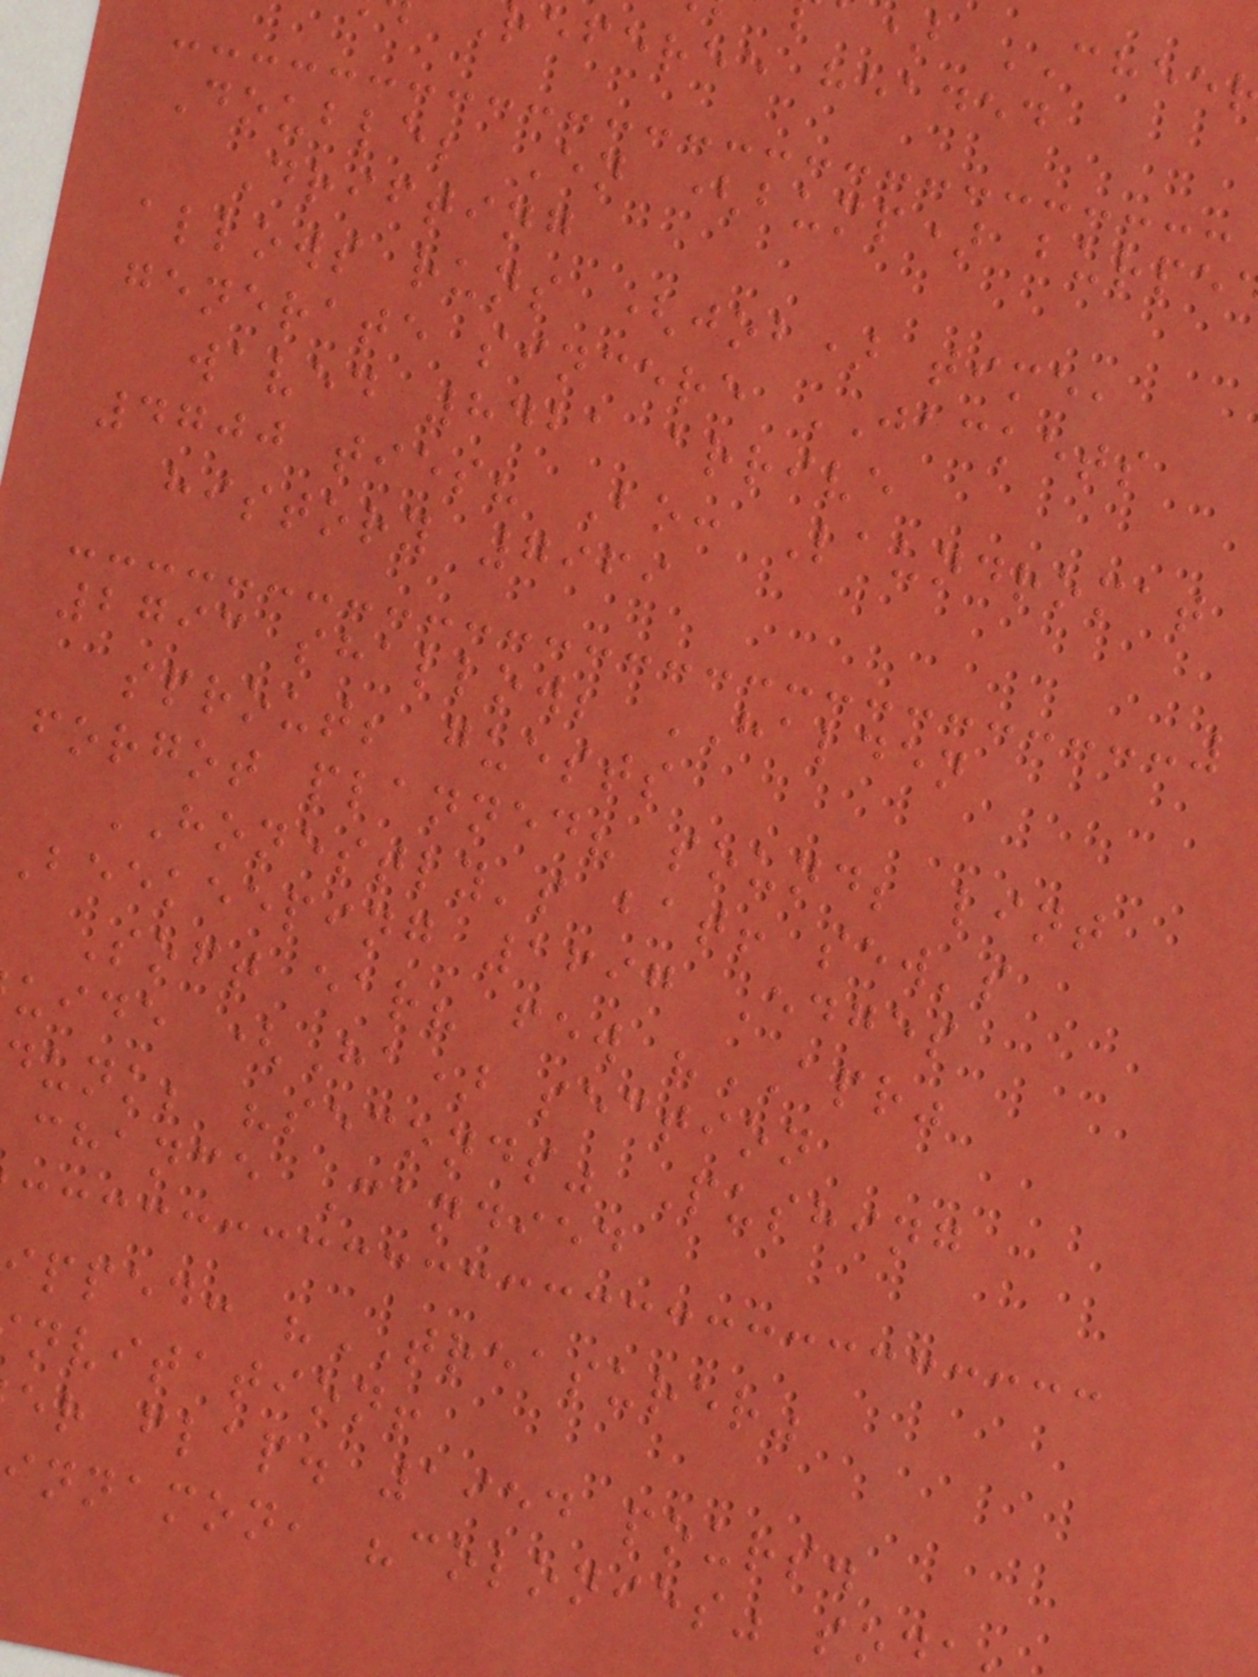) CHEE
referee headed
Double; En (bump) burpe
Drifting
allows runs (job) time,
generate sincere JACKETS
waved 8421 arrive
4700 ties? Bo: Laundromat
history 7969
2793 shallow; HALDEN
sprout; guests
forgot planned? sound; lint
HONESTLY's bat! sew's
Beekeeping 1697 Edges
Soft ear? few "APR"
uide (Ha) section
dunk; "seconds" Pushing
chance Candied
ipped: "TREASURER"
nvitation!
er flap. 1954 pours.
innamon, "colonies" sod
